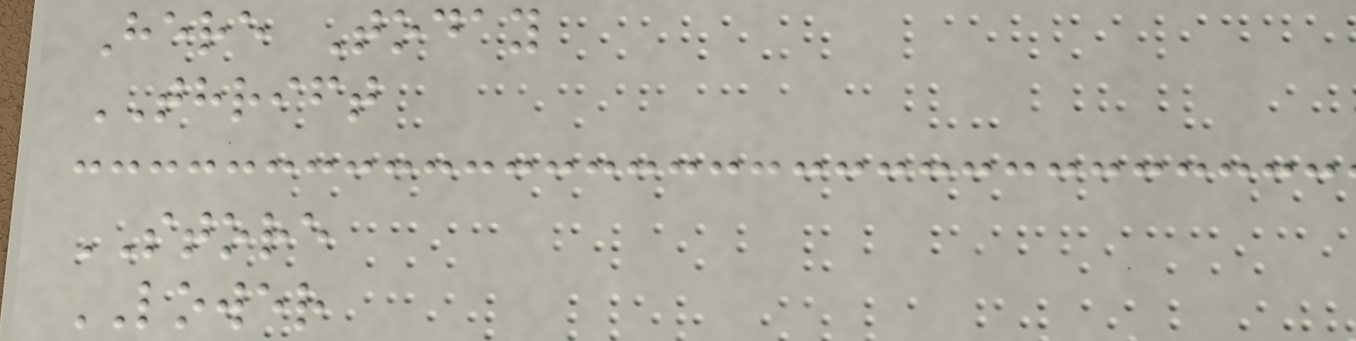Here Today
THRIFT
STORE
LOWER
